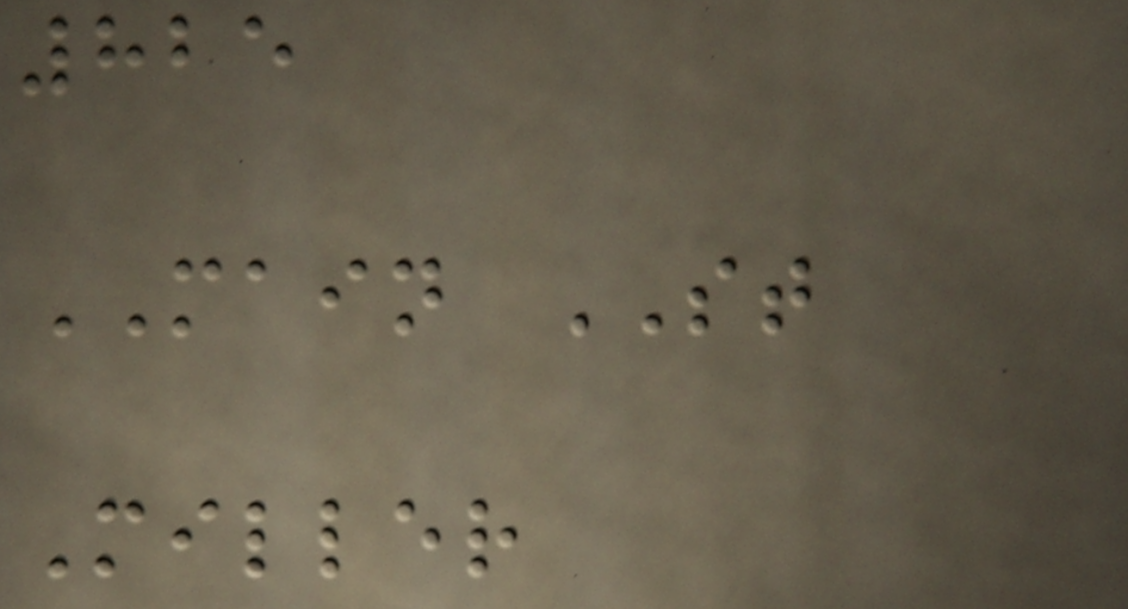825
MAIN ST
Miller
